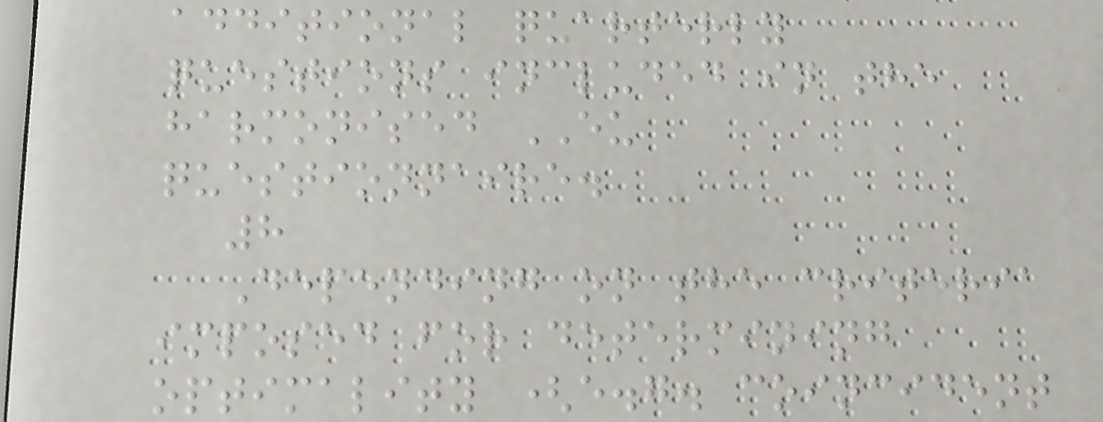additional quarterly
questions included in the
harmonised EU
questionnaire.
8
Depending on the criteria
imposed for determining
optimality (e.g. coincident
